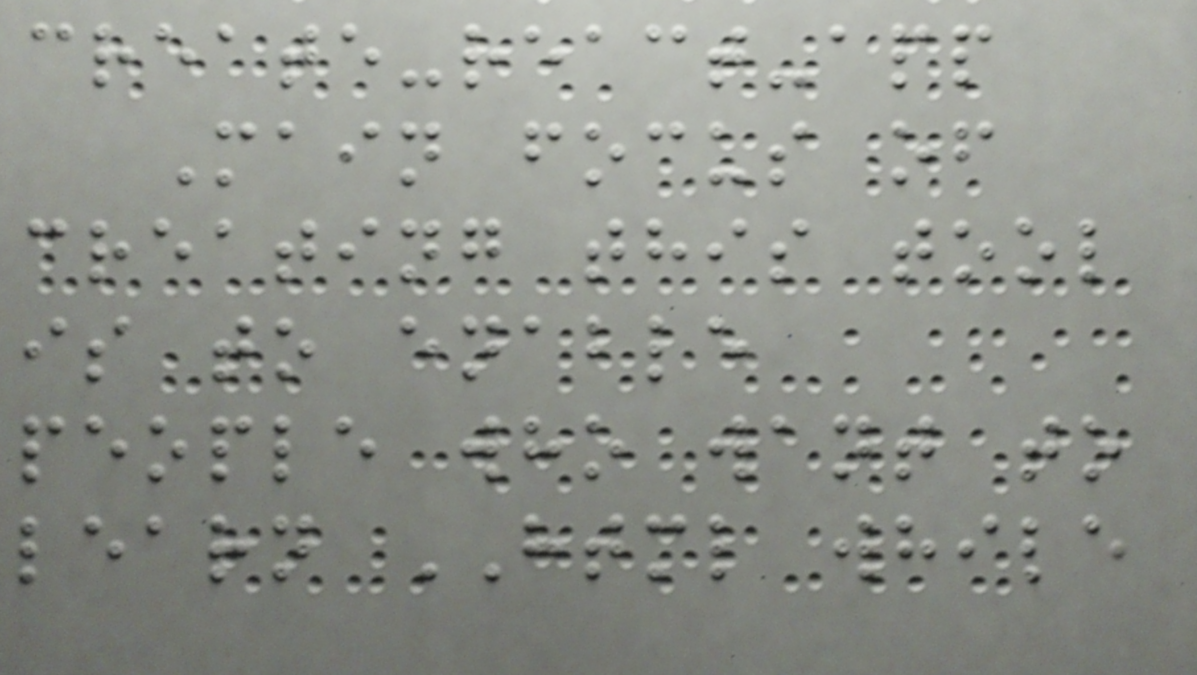create-react-app
Main focus of
creating this tool
is to enable
people who want to
learn HTML while
